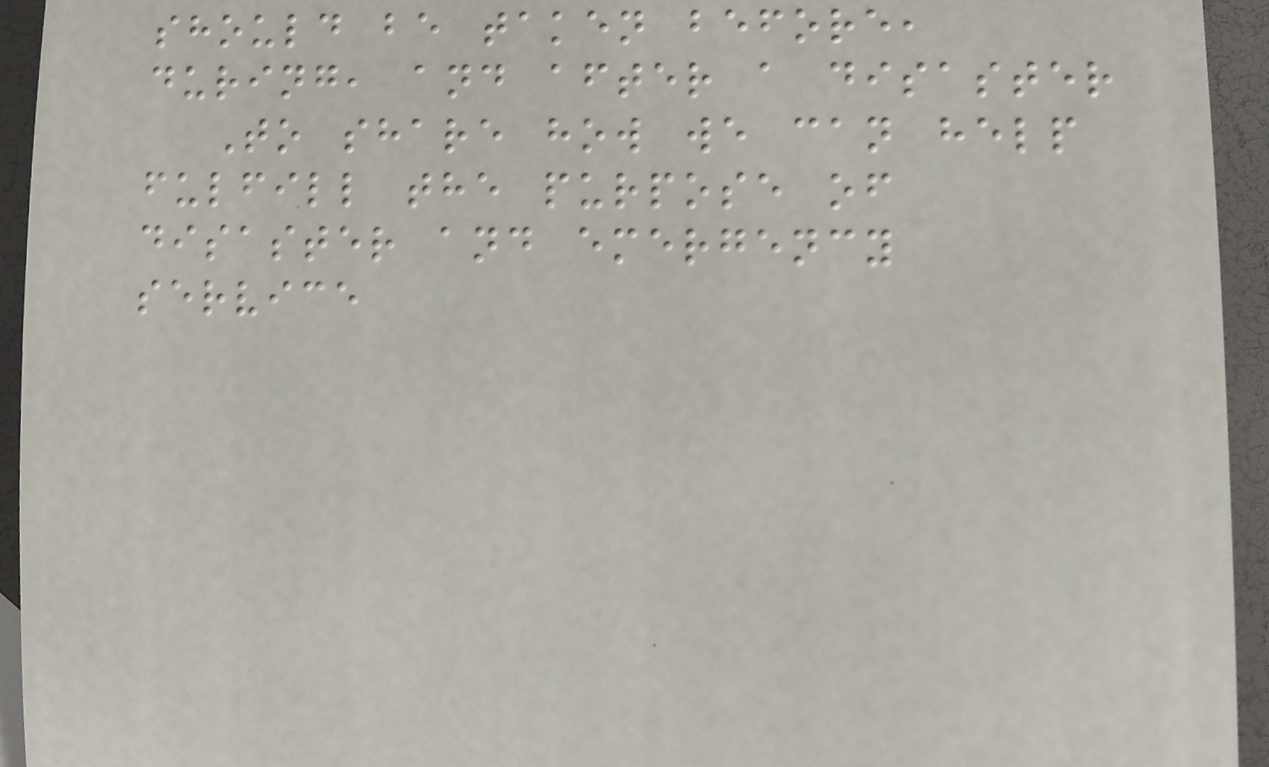should be taken before,
during, and after a disaster
To share how we can help
fulfill the purpose of
disaster and emergency
service
